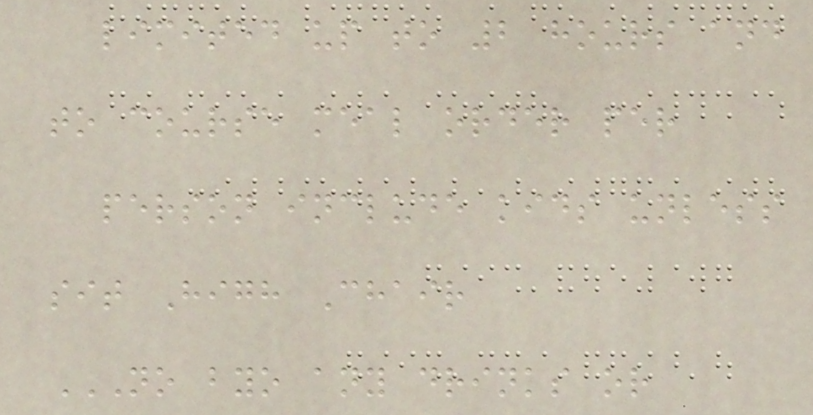limited up to 2 hours and
to course meal order per
person include kids unless
sit High Chair
NO BYO ANY DRINKS OR
